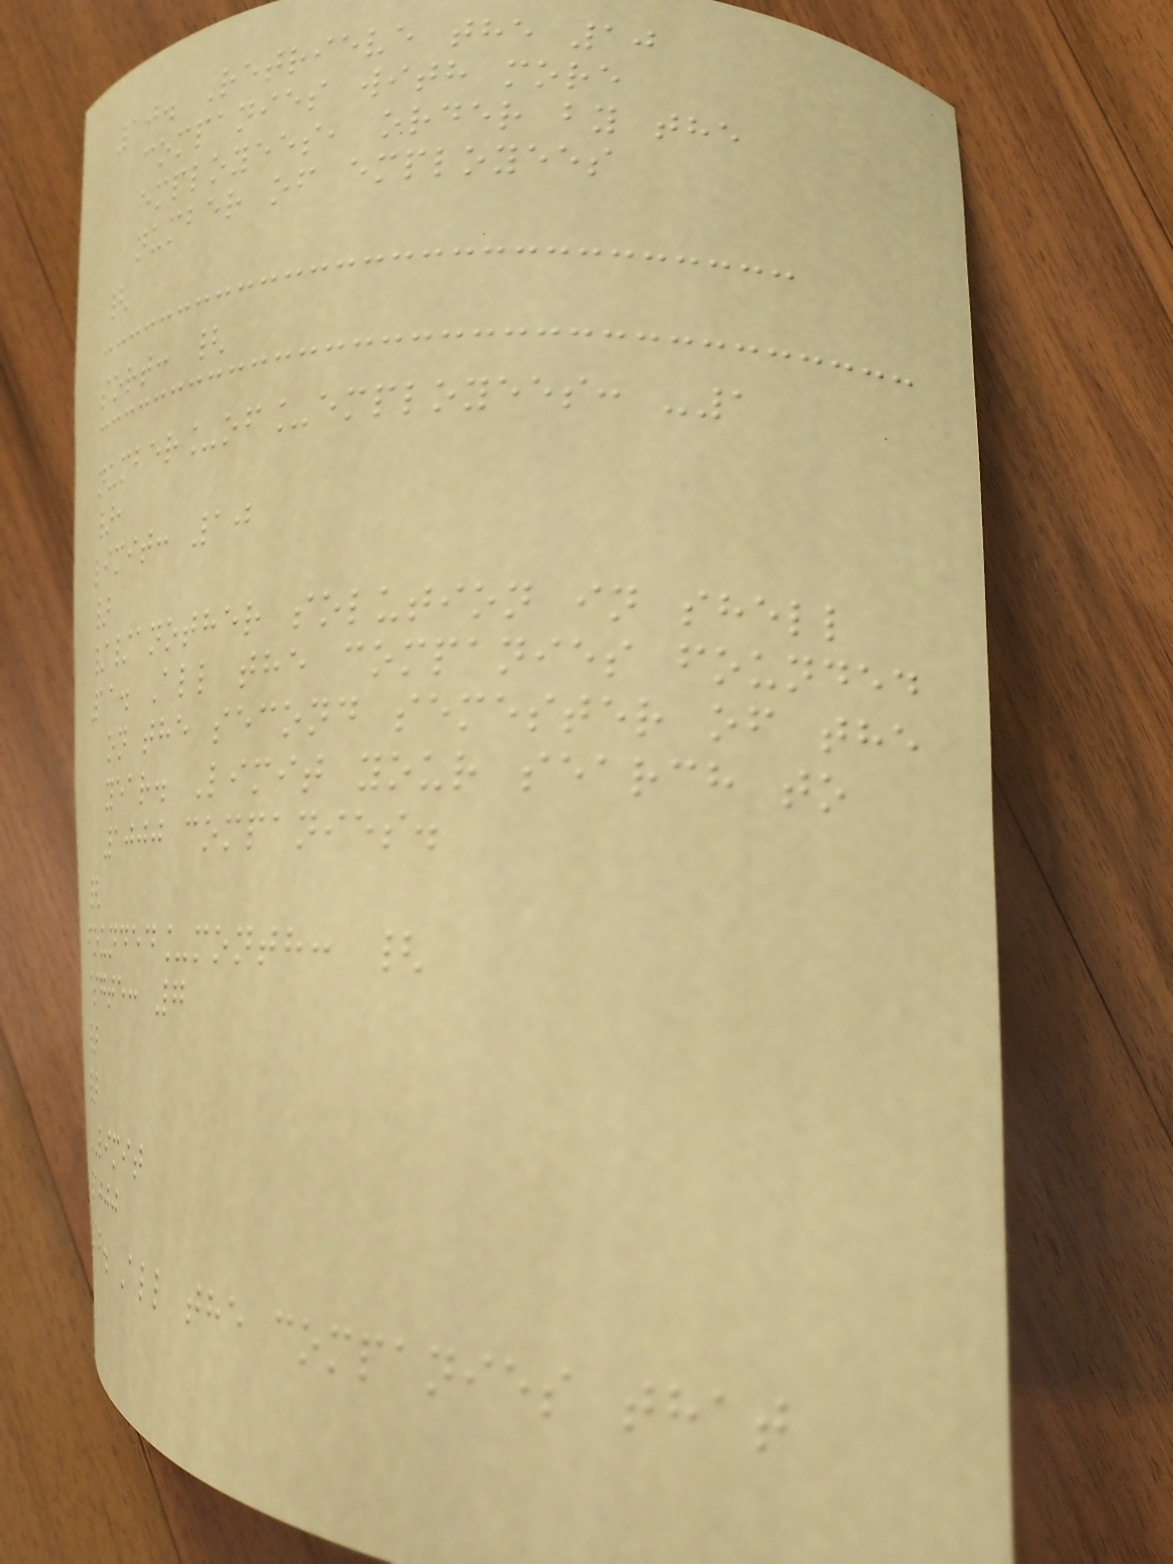10. Retrieve the 10
companies with more
employees, order by the
number of employees
{
sort: {
number_of_employees: -1
},
limit: 10
}
//another solution in shell
11. All the companies founded
on the second semester of the
year. Limit your search to
1000 companies.
{
founded_month: {
$gte: 7
}
}
LIMIT
1000
12. All the companies that
